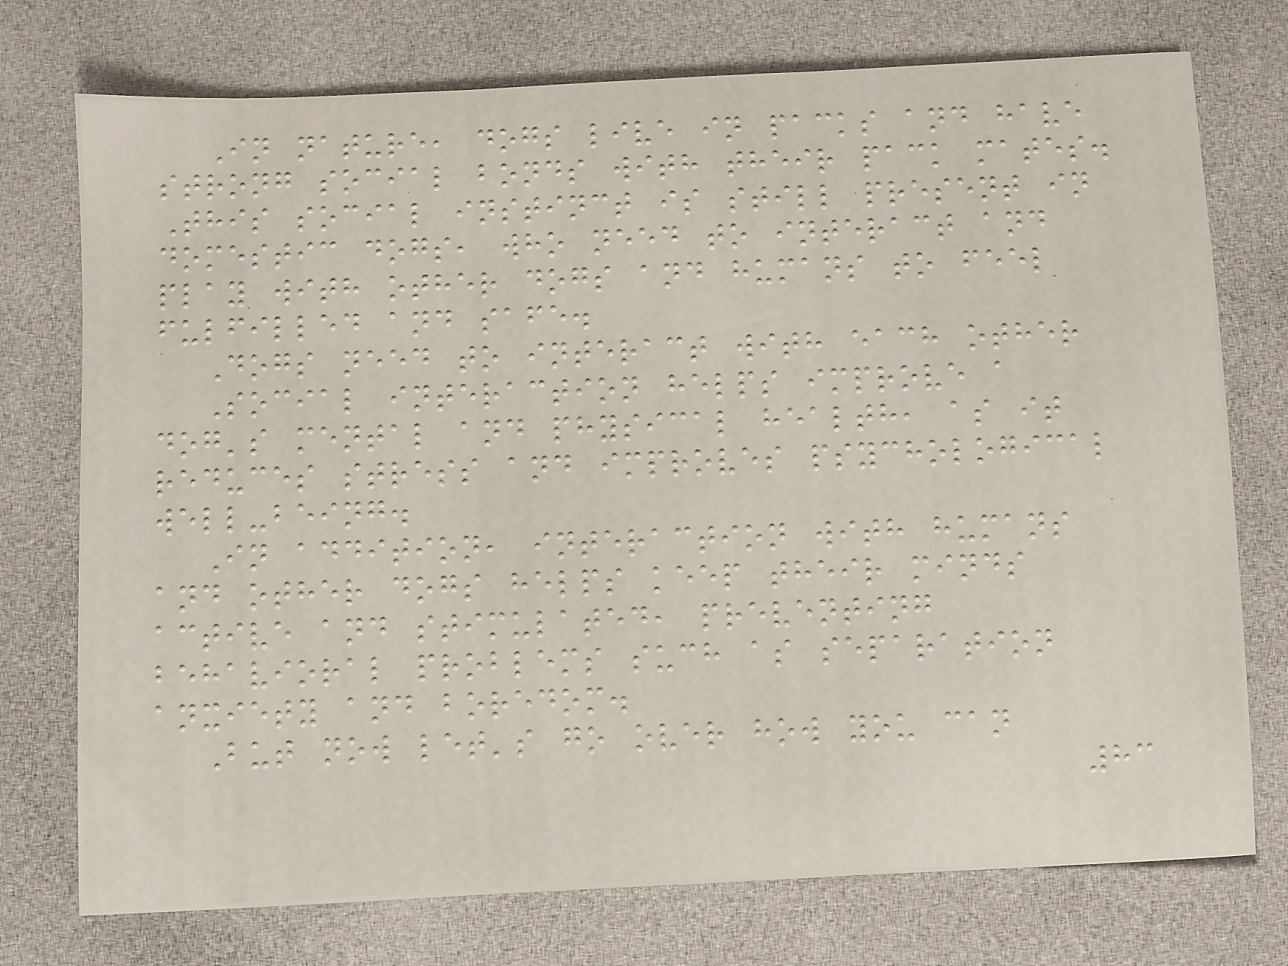In nature, dogs live in packs and have
strong social bonds with their pack mates.
This social instinct is still present in
domestic dogs, who need to interact and
play with other dogs and humans to feel
fulfilled and safe.
Dogs need to interact with each other
Social interaction helps improve a
dog's mental and physical health, as it
reduces stress and improves psychological
well-being.
In addition, interaction with humans
and other dogs helps keep their minds
active and stimulated, preventing
behavioral problems such as separation
anxiety and boredom.
But now let's go over how you can
83
